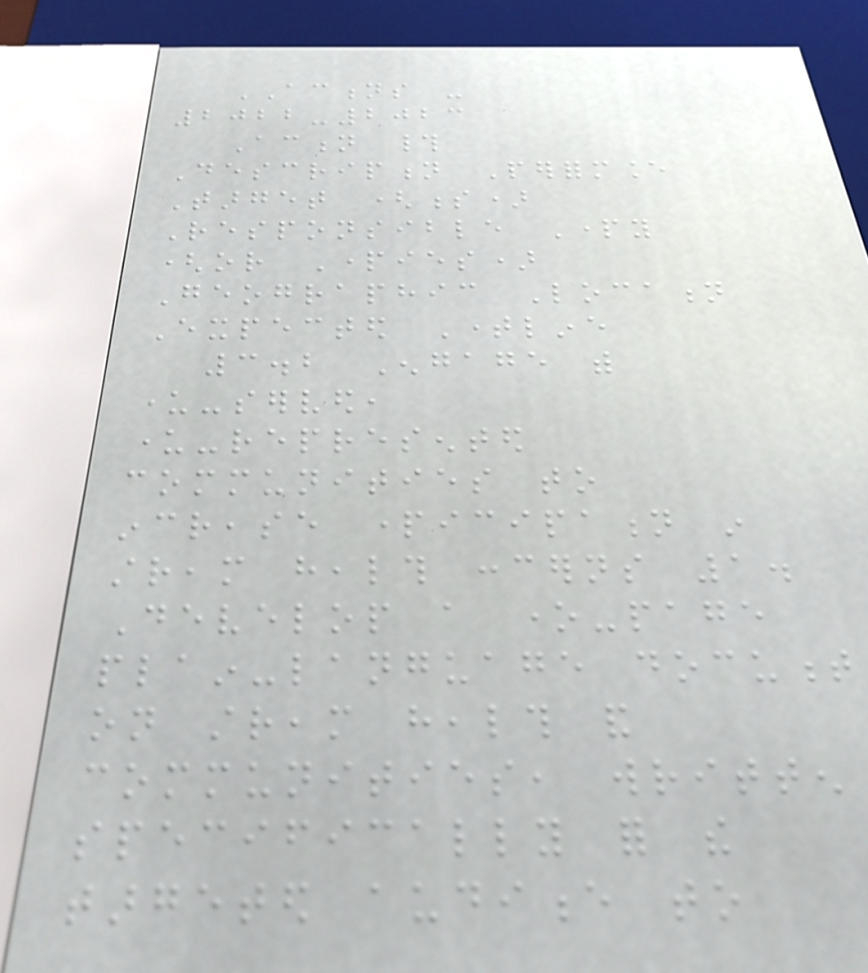ACTIONS -
2022-2023
Action #
Description Performance
Target (s)
Responsible Party
(or Parties)
Geographic Location
Expected Timeline
3.2 Engage with
under-served,
under-represented
communities to
increase participation in
stream health concerns 1.
Develop a one-page
plain-language document
on stream health and
communities, written
specifically for the
targeted audience to
